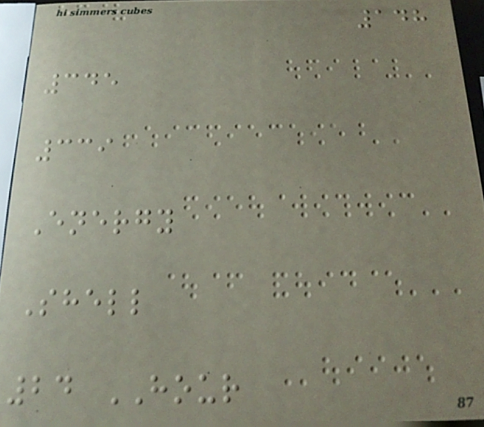148
345
339
Energy
Shell
24 HOUR
